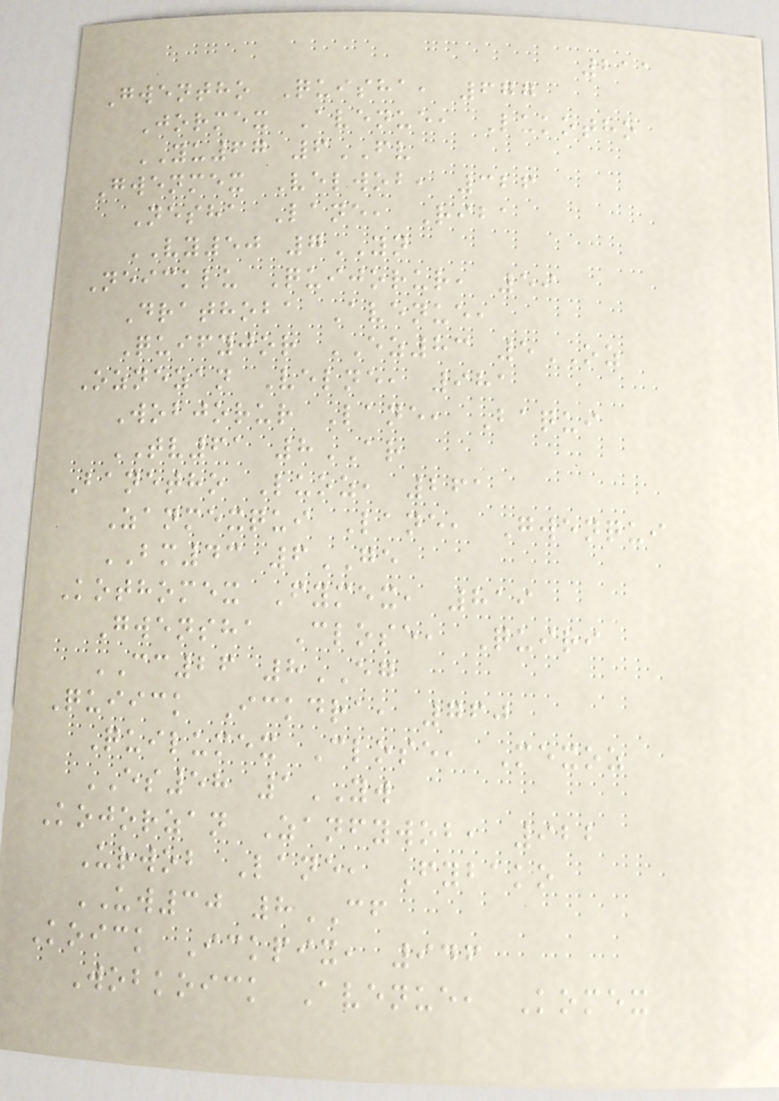211
Gwentho Quisha, 677
Jormex Avenue, Lukotho
YU67 6FV
Gwenmex Velwob, 326
Nesha Lane, Riba
VY50 7YN
Neicklu Quijorur, 59
Drathoba Avenue,
Quifyjor EZ83 5OZ
Oznezan Velne, 981
Wobjorur Lane, Baqui
TV61 8AR
Banetho Luoz, 261
Zanmexqui Lane, Gwenqui
BM43 6GE
Kothomex Fymex, 819
Gwensha Close, Quiri
CC26 8EG
Quiick Ickdra, 760
Quilumex Close, Mexoz
ES58 1YW
Kojorzan Zanfywob, 922
Urwob Lane, Fybako
UW30 8CF
Koick Ickpix, 946
Wobkoick Avenue, Komex
